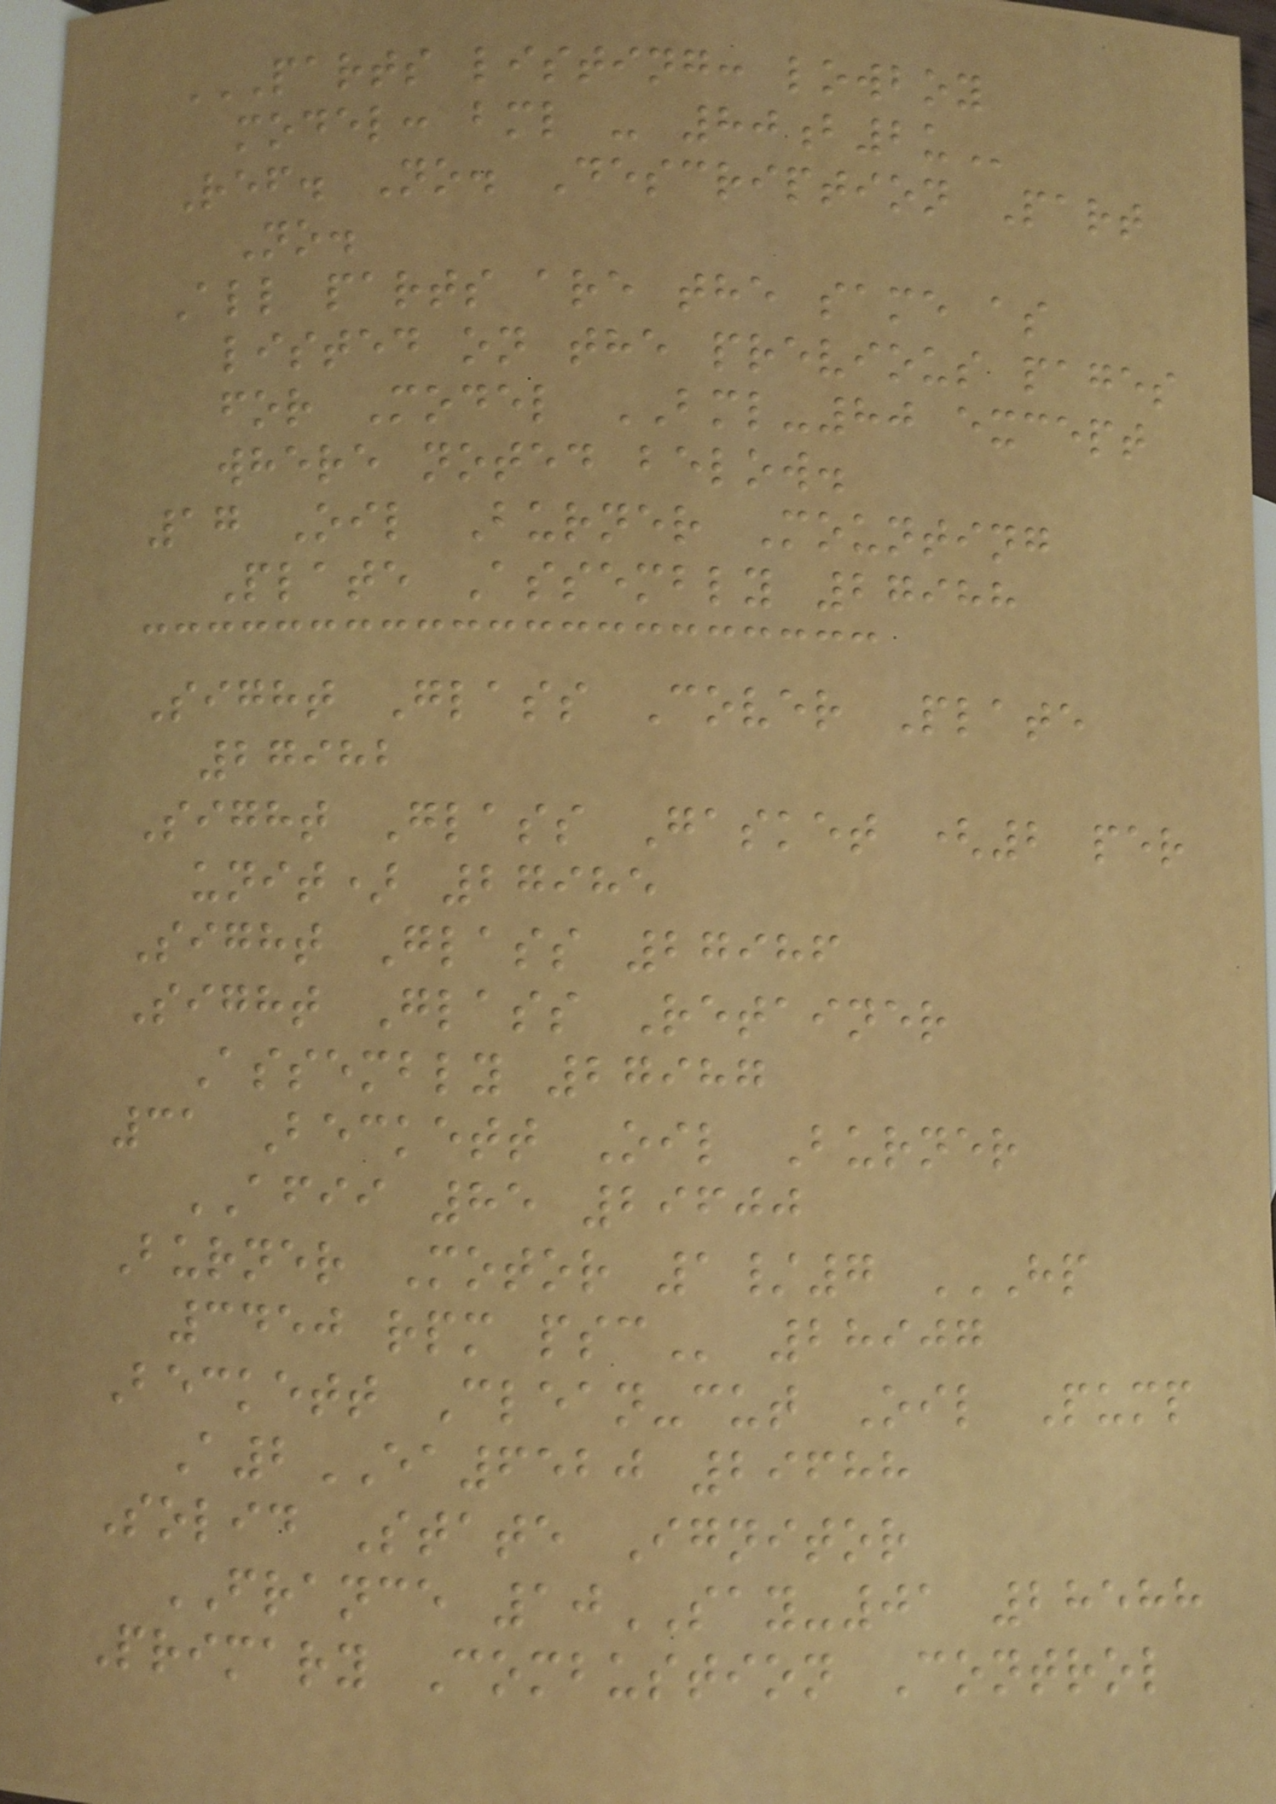PARTS LISTING: LOWBOY
MODEL: BML - 80B2U
Ref. No. Description Part
No.
All parts are the same as
listed on the previous pages
for Model BML-80 except
where noted below.
17 Oil Burner Mounting
Plate Assembly 27988
Sight Glass Cover Plate
27982
Sight Glass Gasket (2 per
unit) 27985
Sight Glass 27986
Sight Glass Retainer
Assembly 27987
31 Beckett Oil Burner
AFII 85 29600
Burner Motor 1/7 HP
3450 RPM PSC 28907
Beckett Clean-cut Oil Pump
A2EA6520 29688
Solid State Ignitor
FRANCE 10SAY-01 28588
Primary Combustion Control
